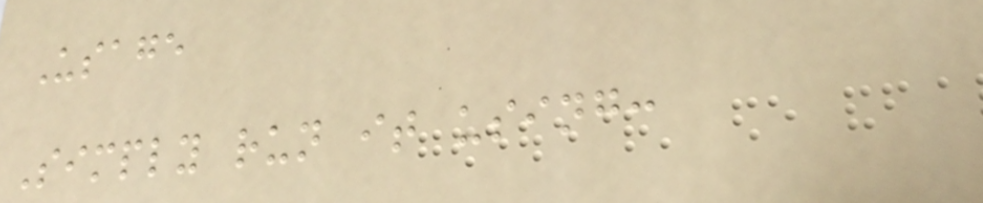Usage
Simply run it using:
